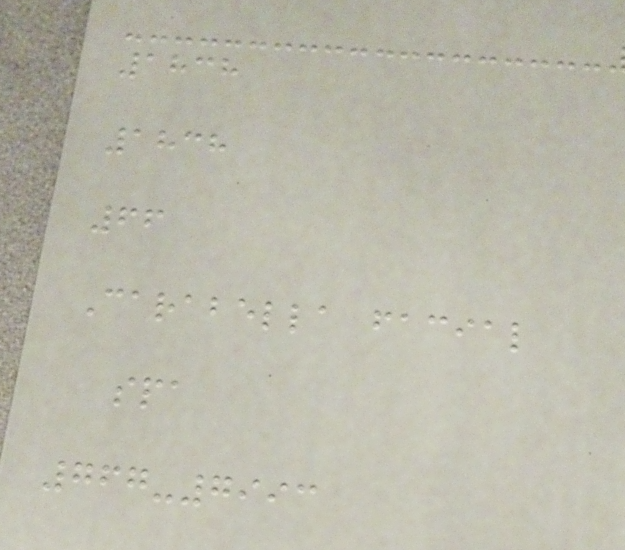1838
1838
66
Carabella facial
spa
767-7993
